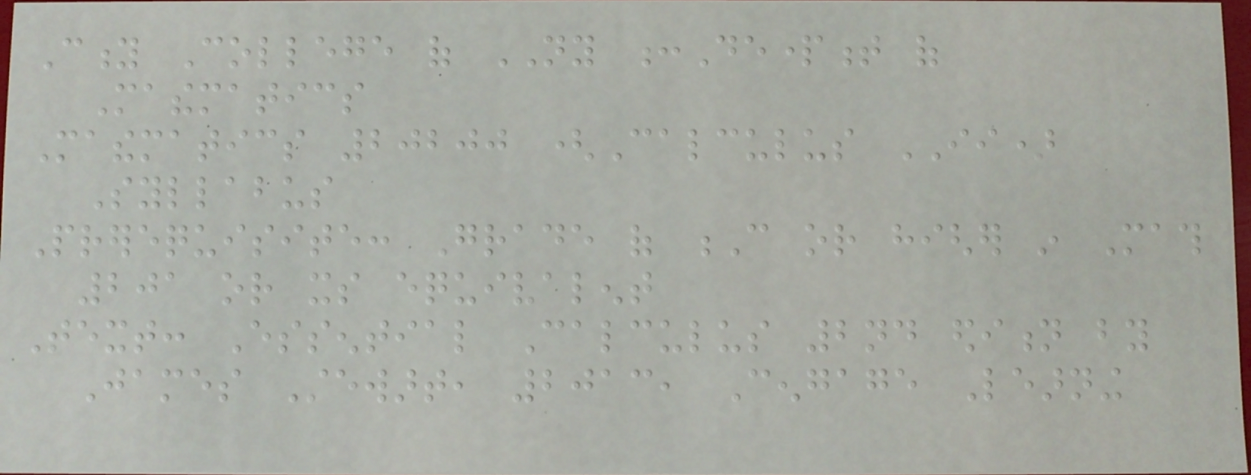City College of NY :Department of
Mathematics
Mathematics 20200 (Calculus II)
Syllabus
Prerequisite: Grade of C or higher in Math
201 or its equivalent
Text: Essential Calculus 2nd edition by
James Stewart, 2013, Cengage Learning
